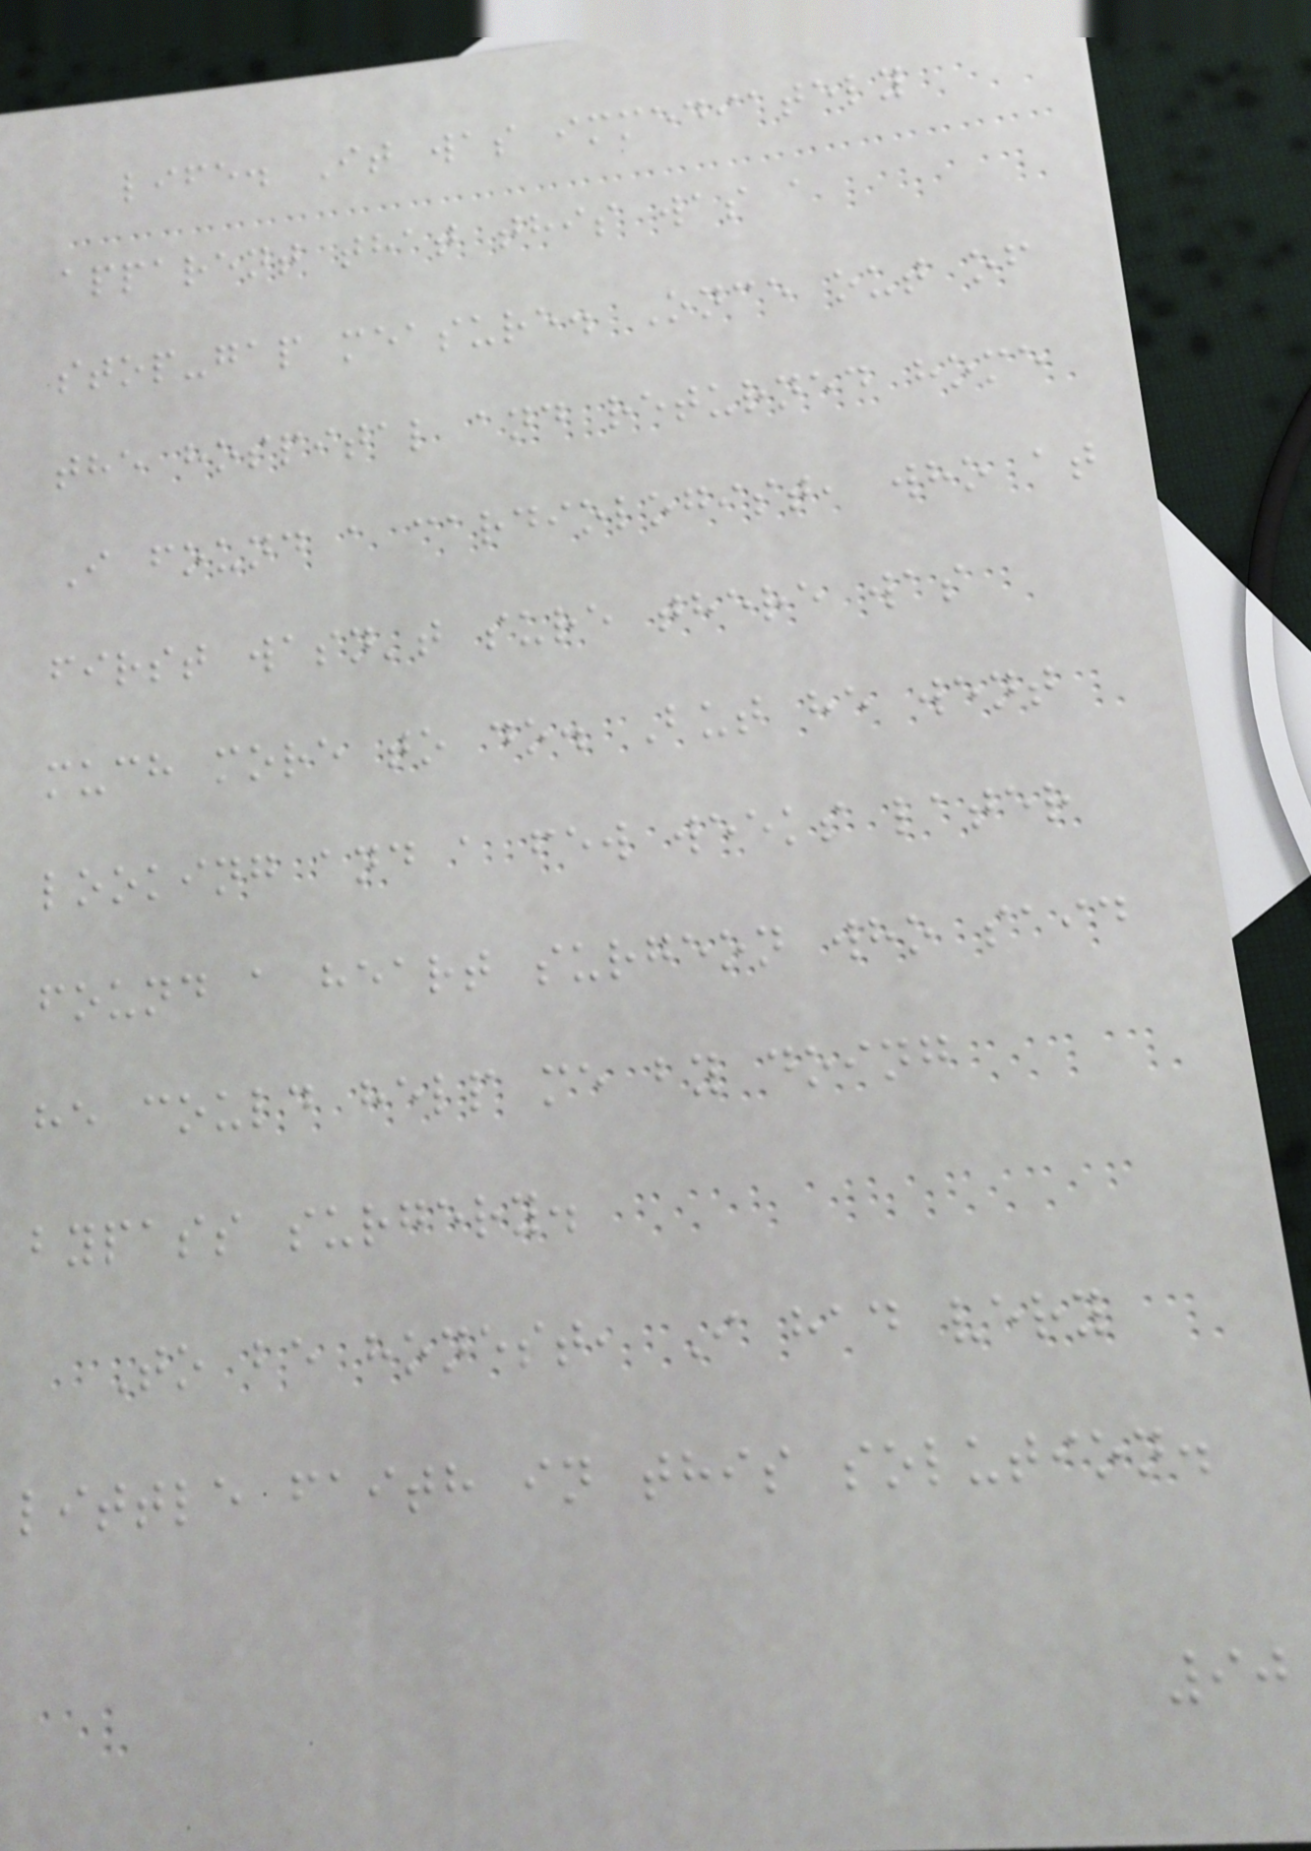life. It was immediately
apparent that this was a
stop-gap measure. Once out of
the hospital and returned home
I found a cardiologist, who at
first wasn't sure there was
much more to do. But he went
looking and a few weeks later
found a heart surgeon who said
he could help me by doing
bypass surgery.
To be honest, I had very
little faith in this solution.
90
